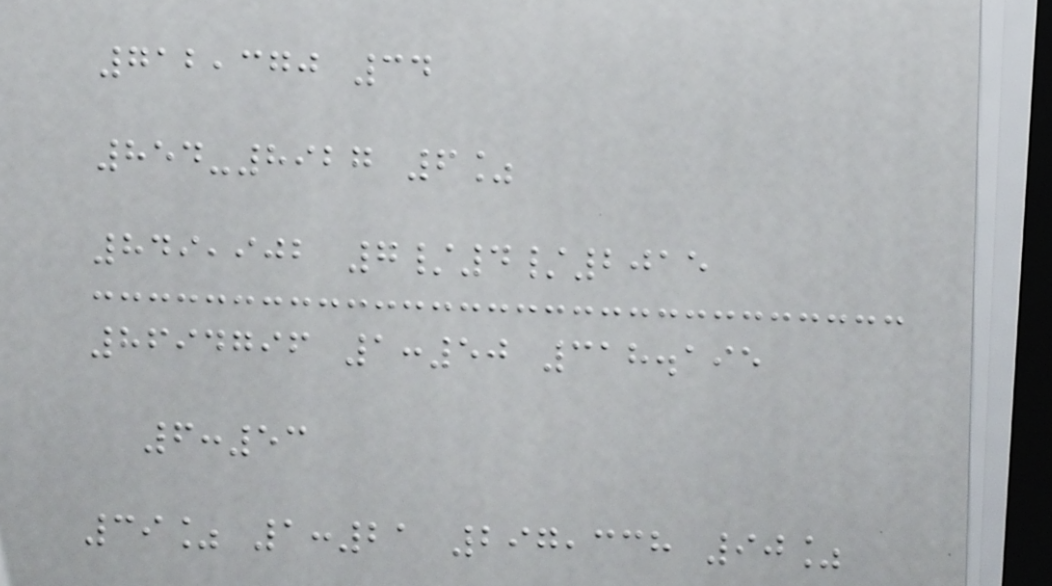712,370 34
854-8927 6%
849,902 7/4/2015
8694796 1:50 318.195
6:53
39% 1:21 297,338 90%
